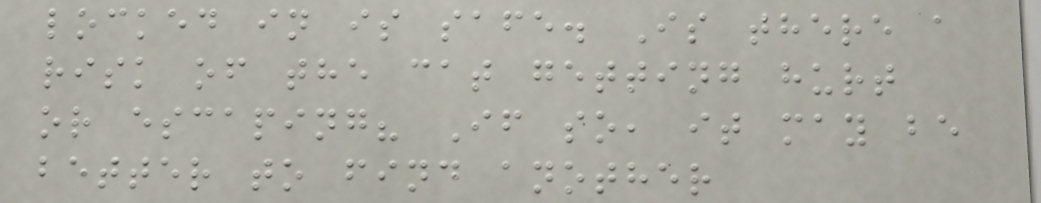locked in is safe. Is there a
risk of the cat getting hurt
or escaping? If so, it may be
better to find another
